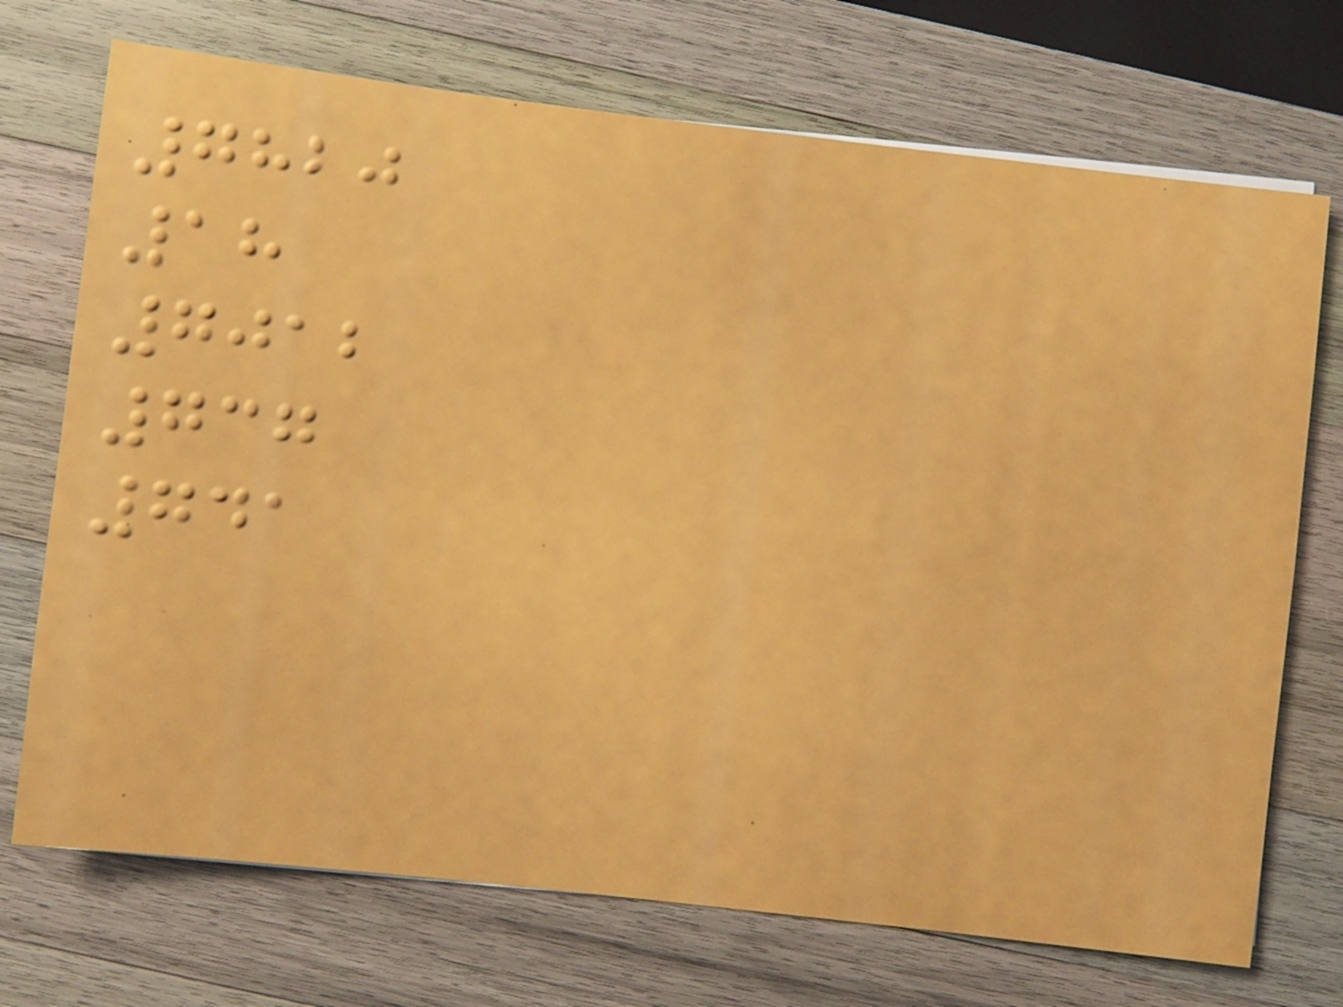7820
18
7012
737
741
